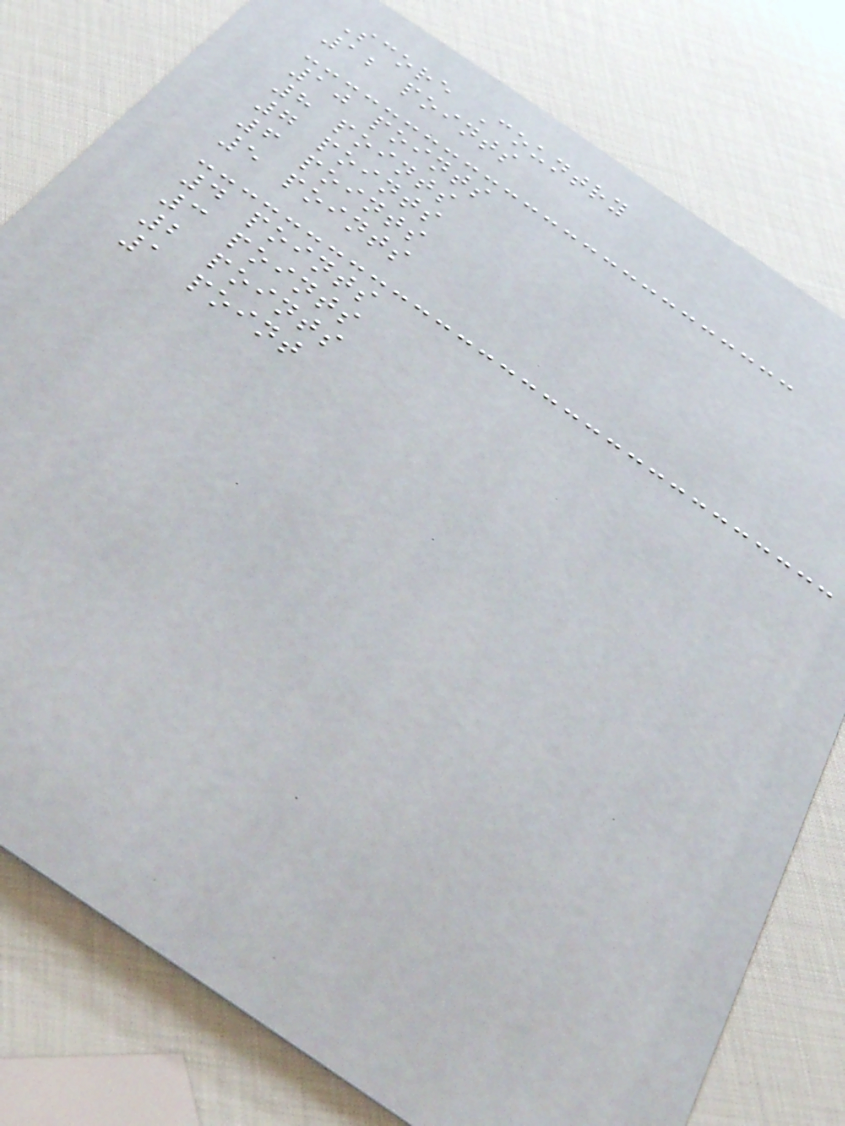Score Country
12 points
10 points
8 points
7 points
6 points
5 points
4 points
3 points
2 points
1 point
